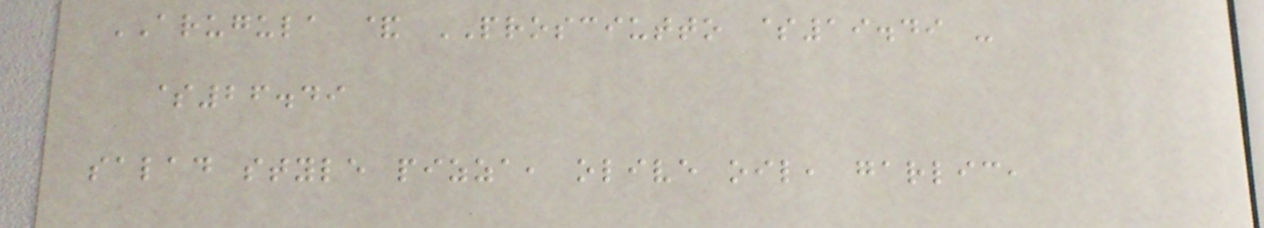ARUGULA & PROSCIUTTO $19.49 -
$26.49
salad style pizza, olive oil, garlic,
